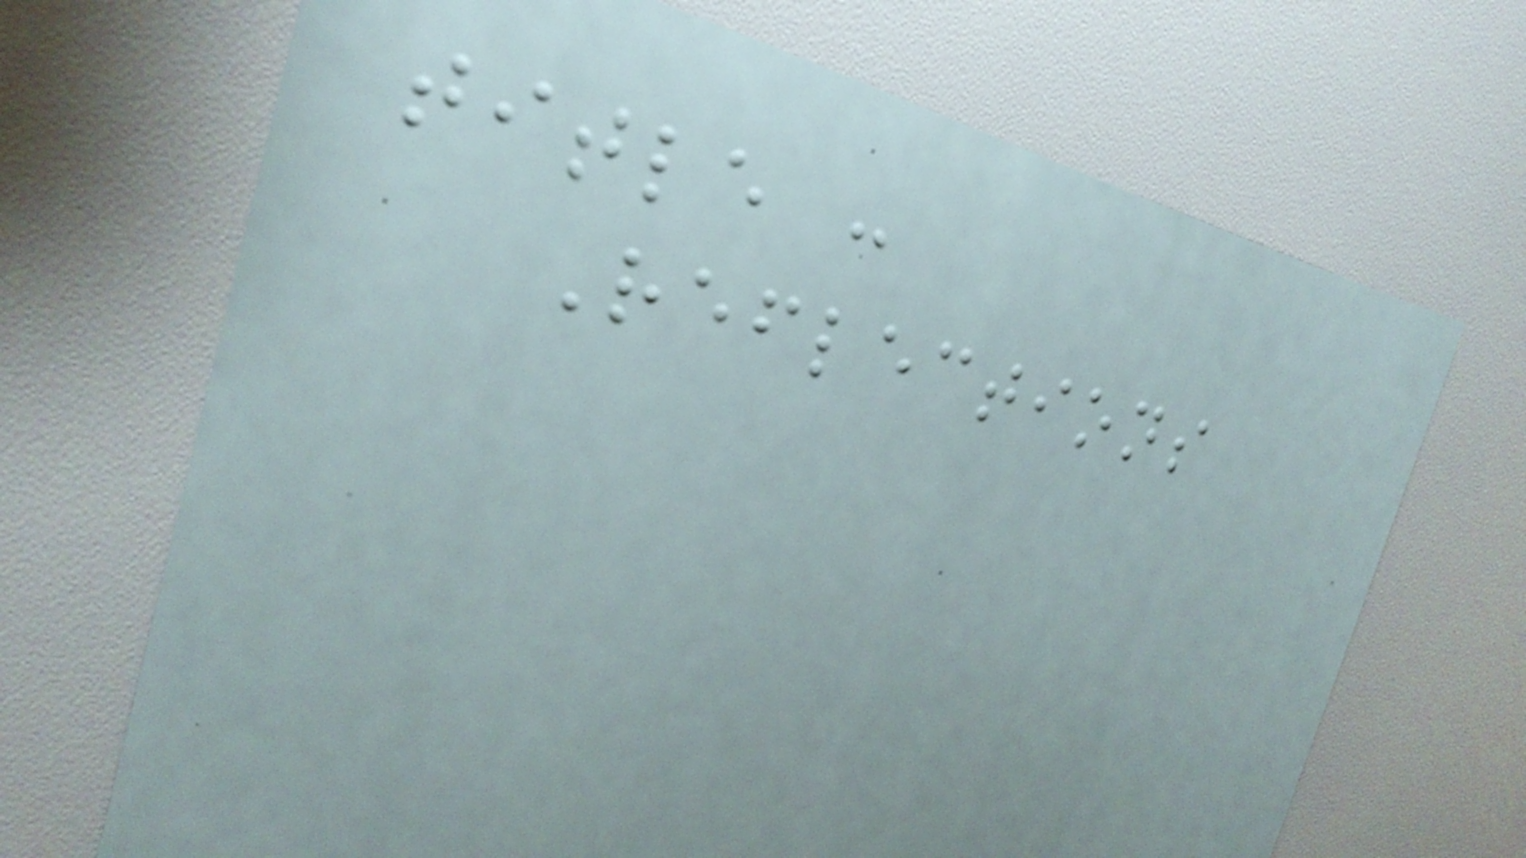title :
Reflections
